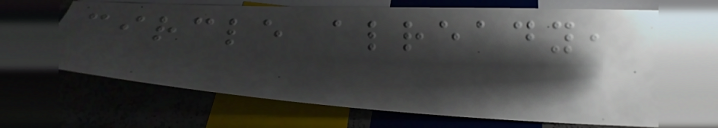circle already,
